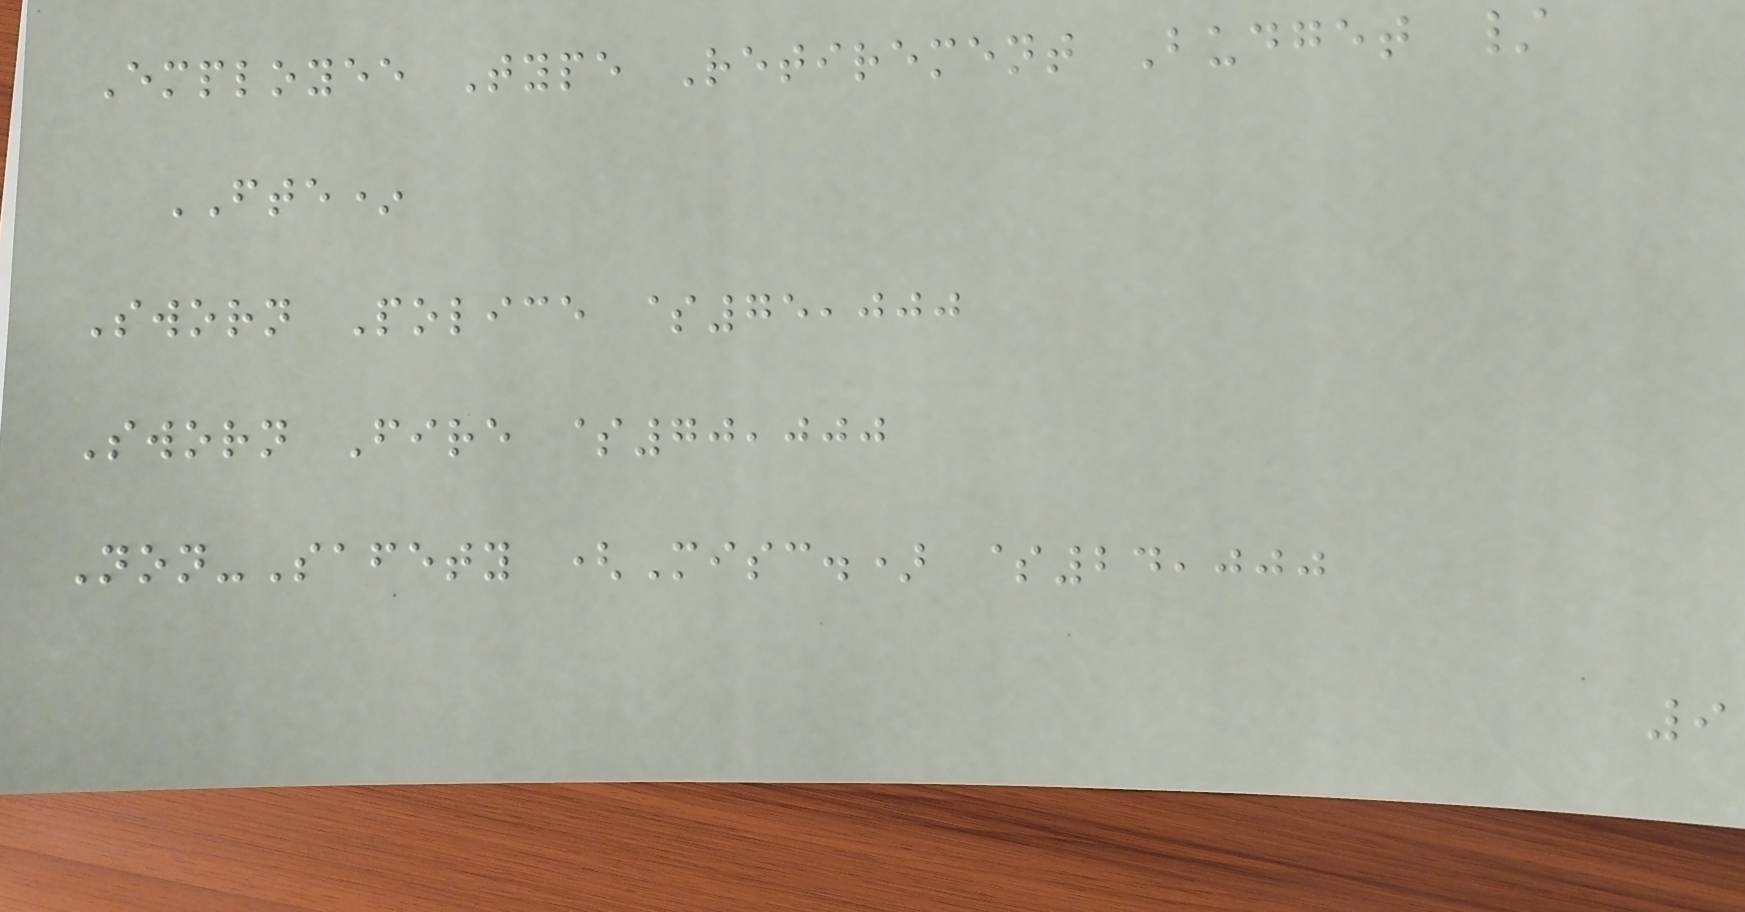Employee Type Retirement Budget /
FTE*
Sworn Police $75,000
Sworn Fire $70,000
Non-Safety (Misc.) $24,000
9
